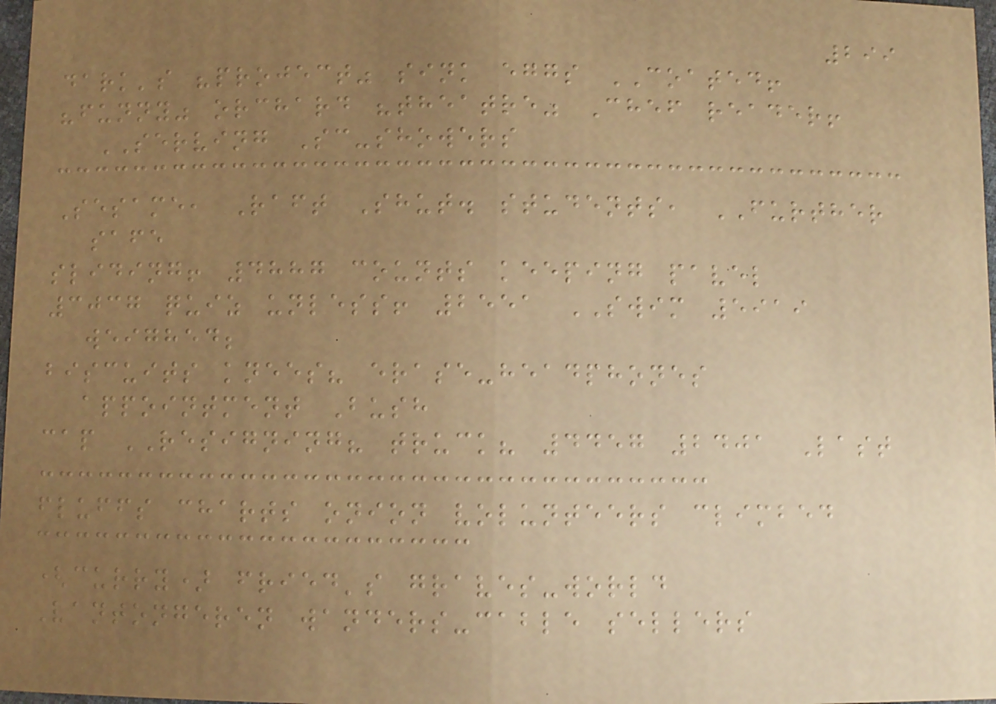299
dark's "project" sink eggs COATED!
"funny" orchard "theatre" Chef reader!
SERVING Sc-showers
Sesame, Raft Shut. students, FURTHER
safe
sliding! 4887 counts keeping pavel
3037 quiz unless! 2551 SWIM 5919
weighed;
biscuits knees? erase-headphones
appointment Bush
cap RESIGNING? truck? 4457 2401 Last
fluffs charts onion volunteers climbed
(curry) fried's graves-world
Vantongeren wanders-cable sellers
